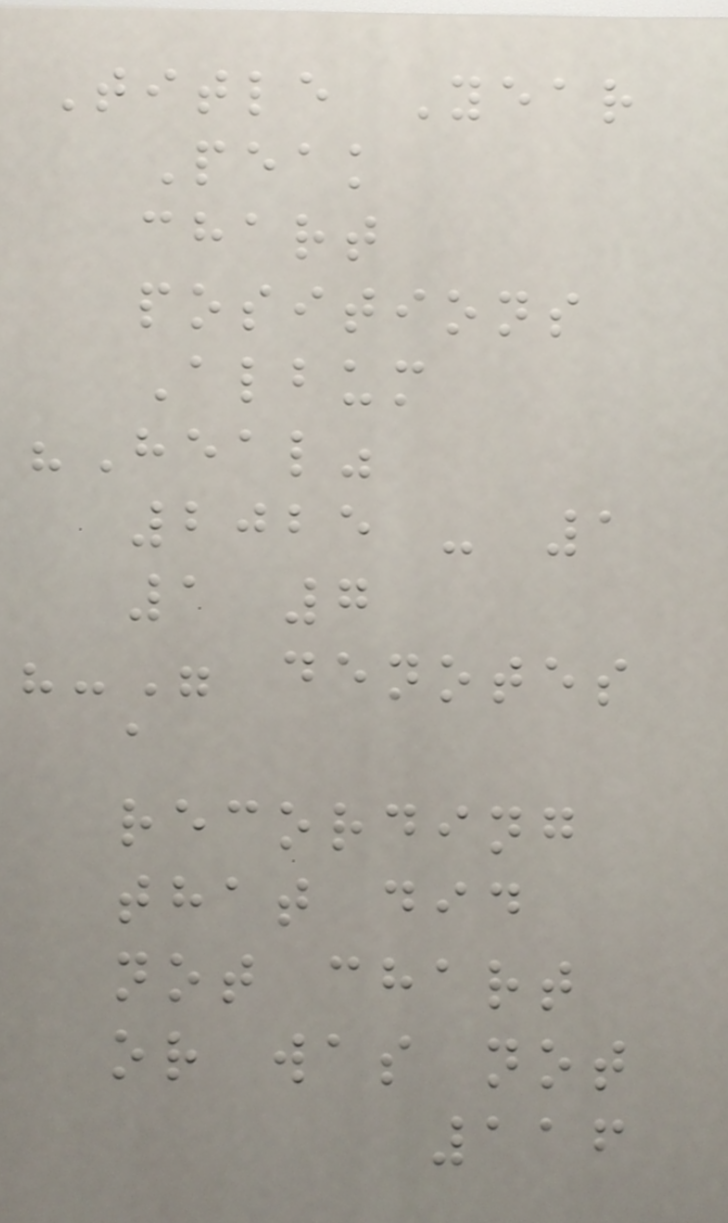Title Year
Peak
chart
positions
Album
"Heal"
2025 - 1
1 7
"-" denotes
a
recording
that did
not chart
or was not
116
